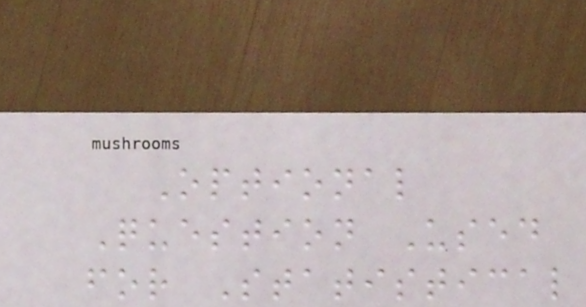Optional
Question Used
for Statistical
